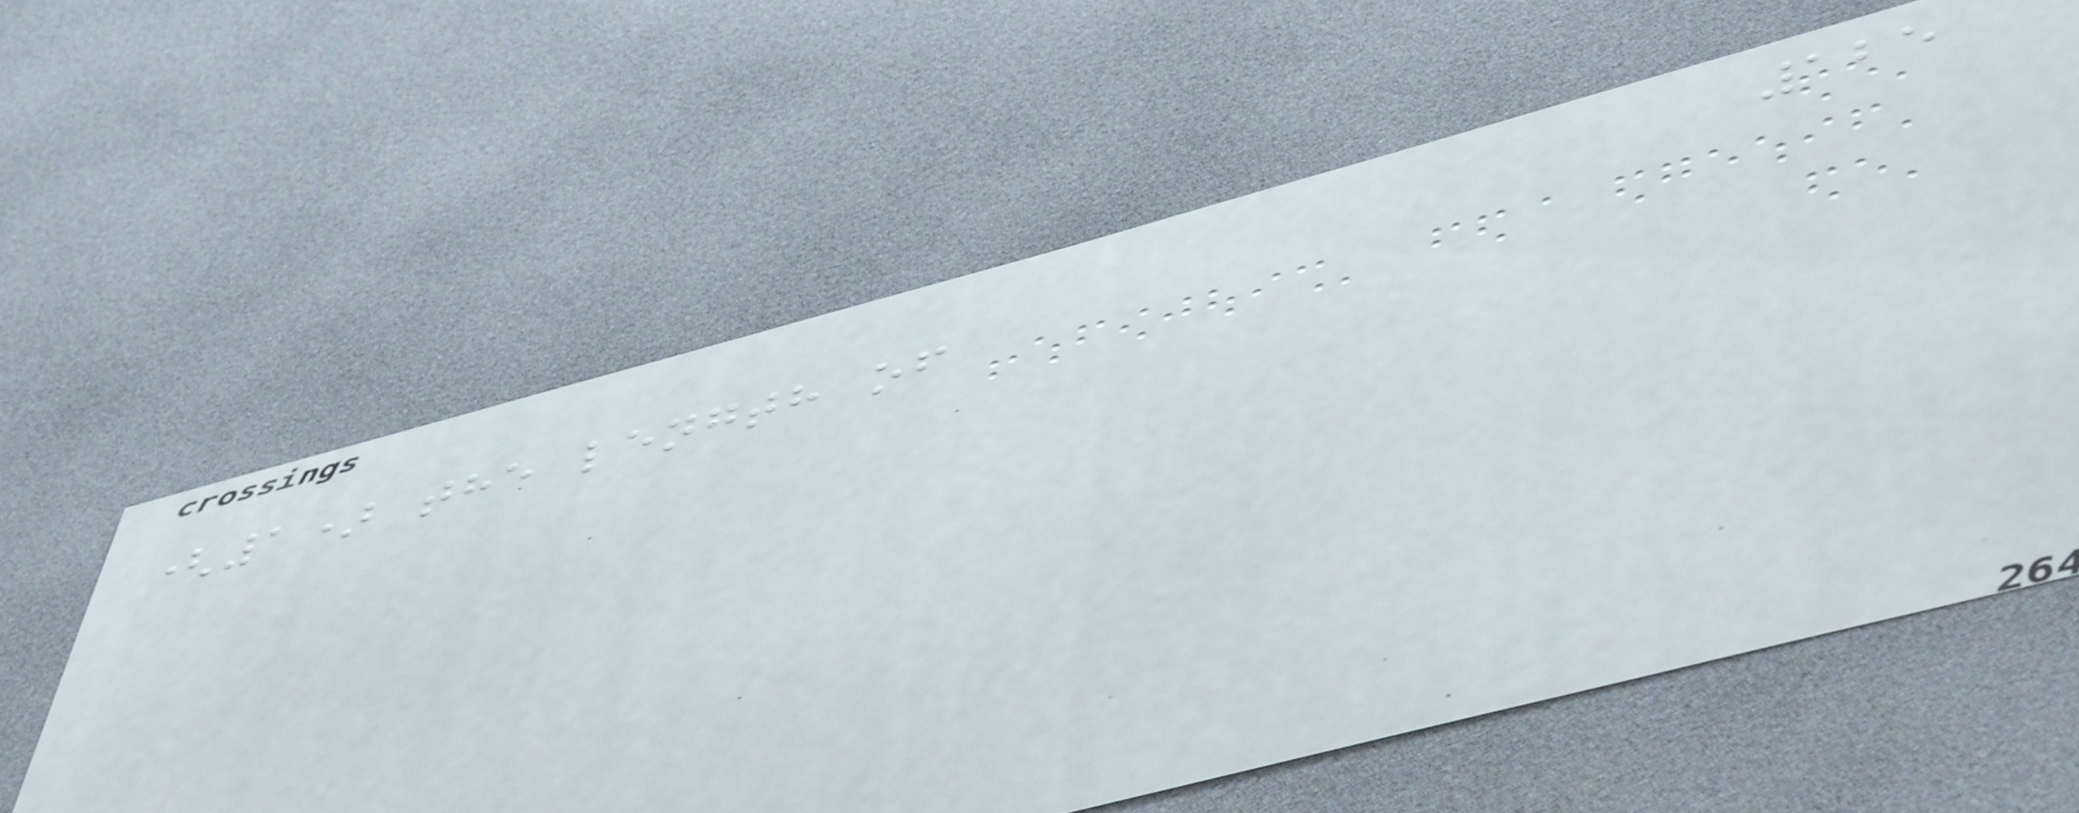125
(1) the length of
